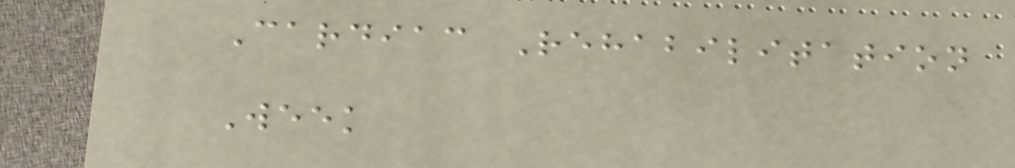Cardiac Rehabilitation
Week
